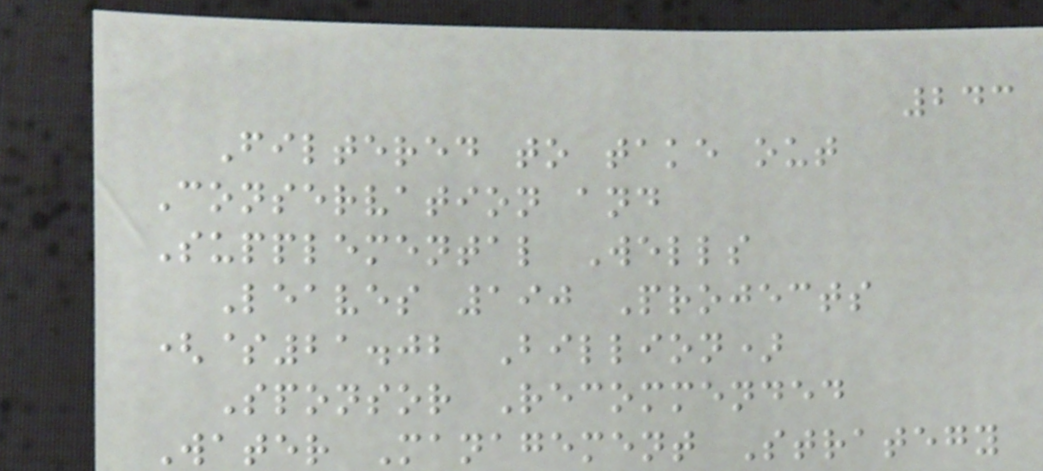243
Filtered to take out
Conservation and
Supplemental Wells
Leaves 190 Projects
($21.02 Billion)
Sponsor Recommended
Water Management Strategy
